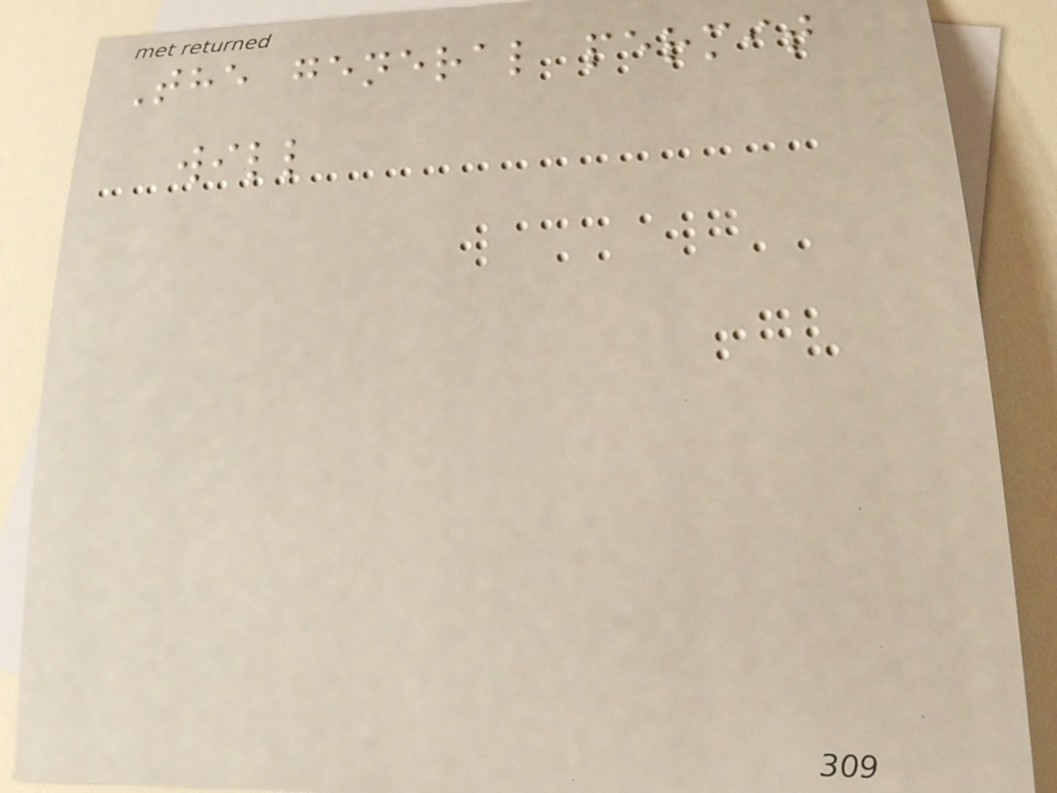The general permit
will
